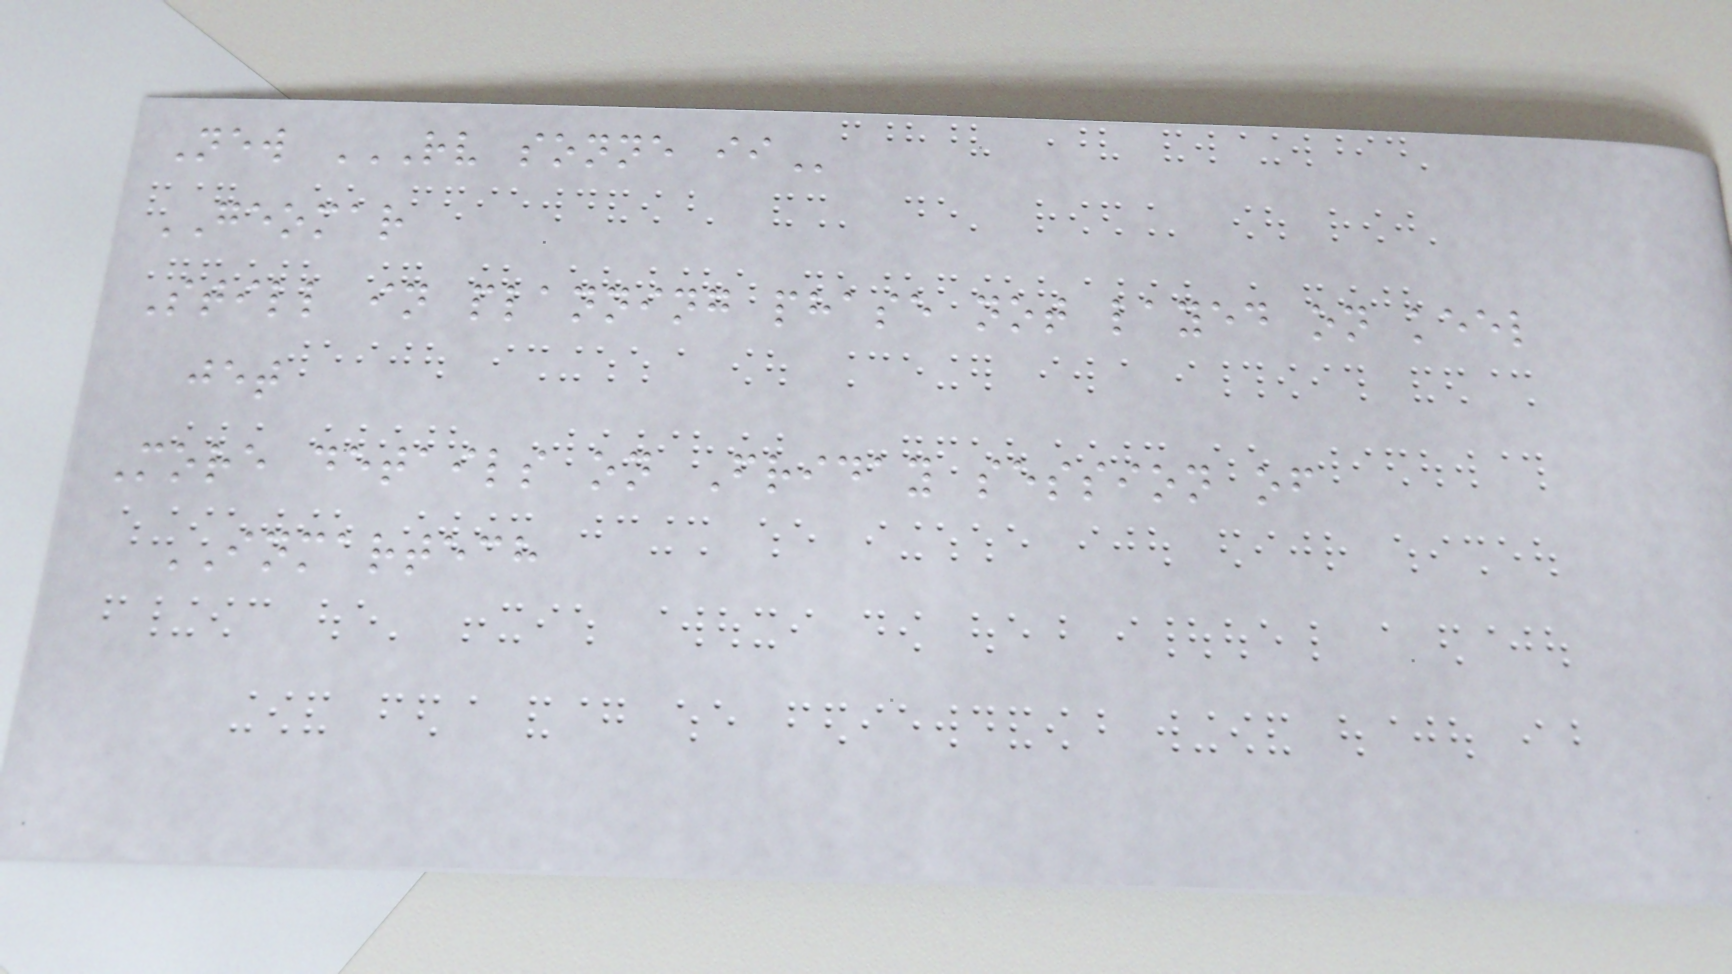New RV SONNE II
GEOMAR
Still in planning phase not layed on keel
jet
More details on Friday session of
INMARTECH
